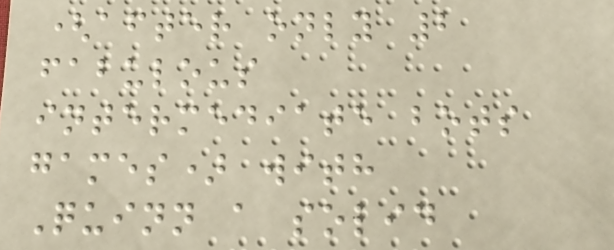(after only 2
fabulous
intermediate bots
games) with
Quinn a solid
